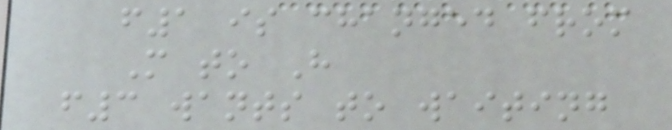f1 is changed from
M to H
f3 wants to waiting
